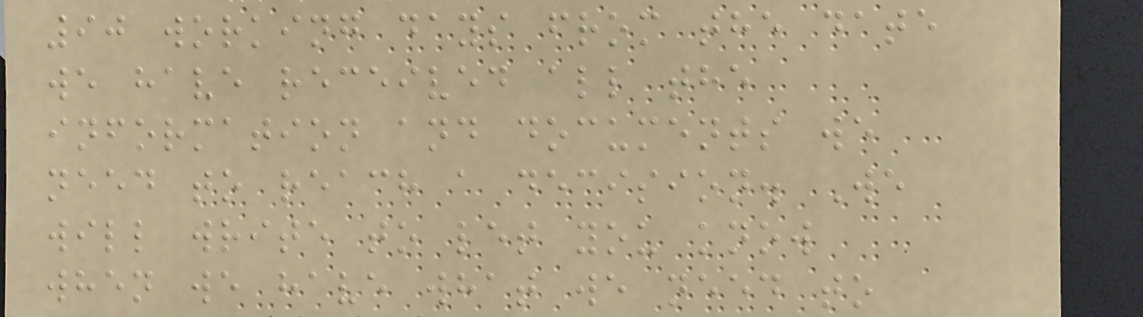90 working days from the date
we have received all the
information and documents we
need to reach a decision. We
will write to let you know
when we have what we need to
